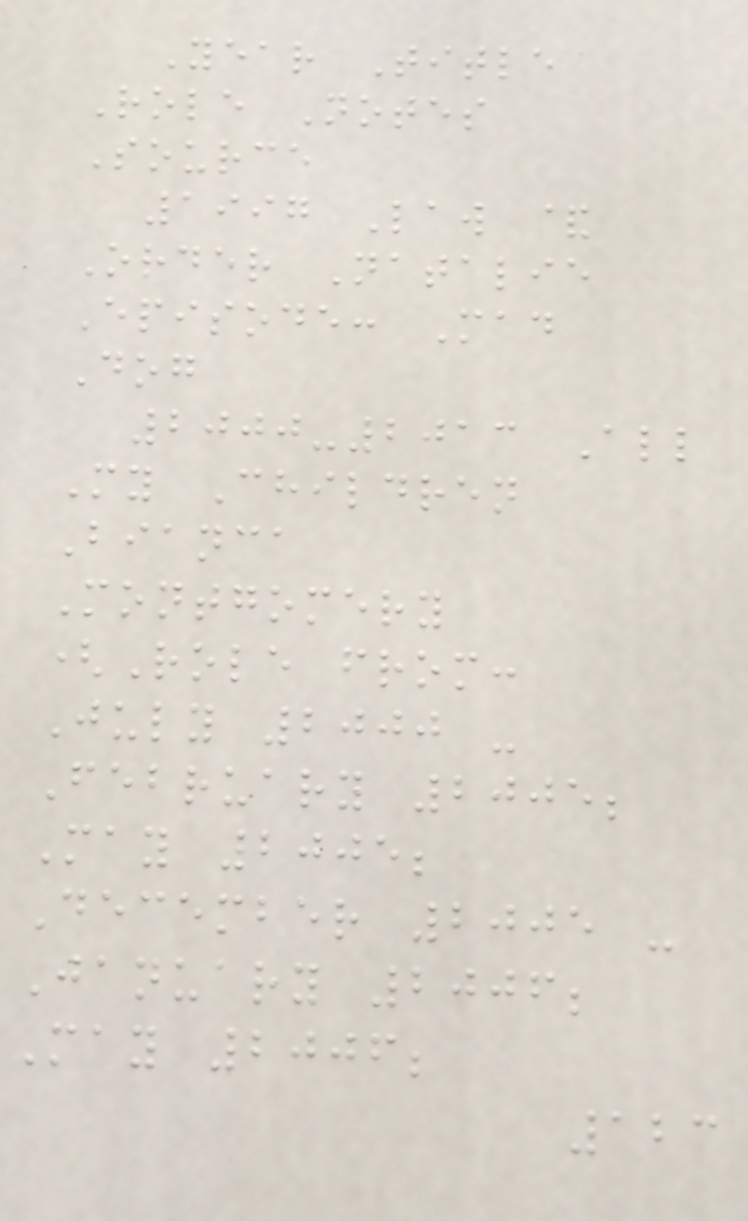Year Title
Role Notes
Source
1997 Law &
Order Natalie
Episode: Mad
Dog
2000-2013 All
My Children
Bianca
Montgomery
(Role from:
July 2000 -
February 2005;
May 2005;
December 2005 -
January 2006;
May 2006;
123
